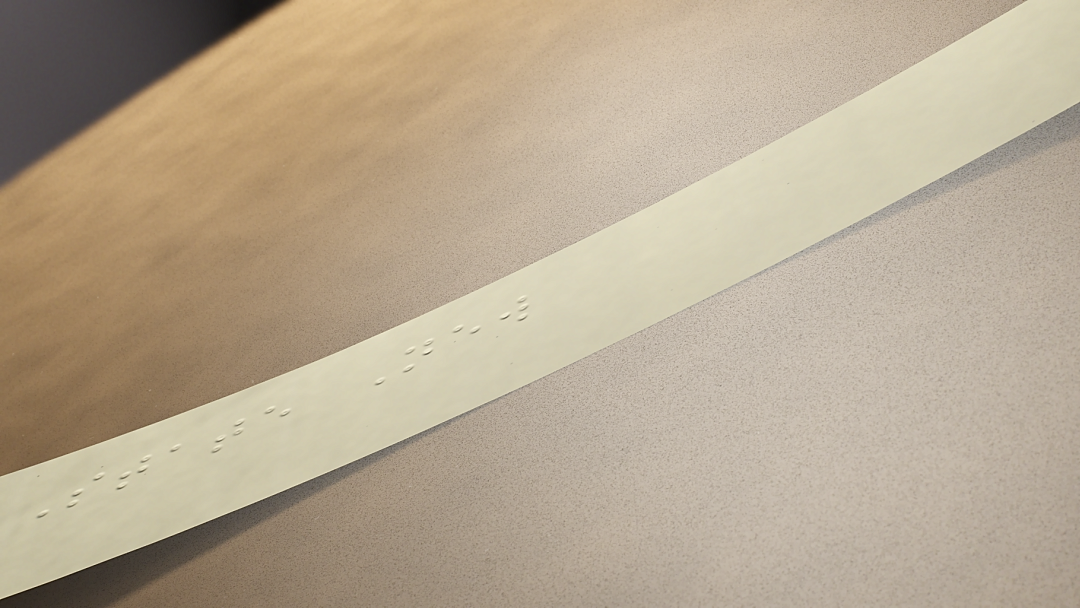State New
